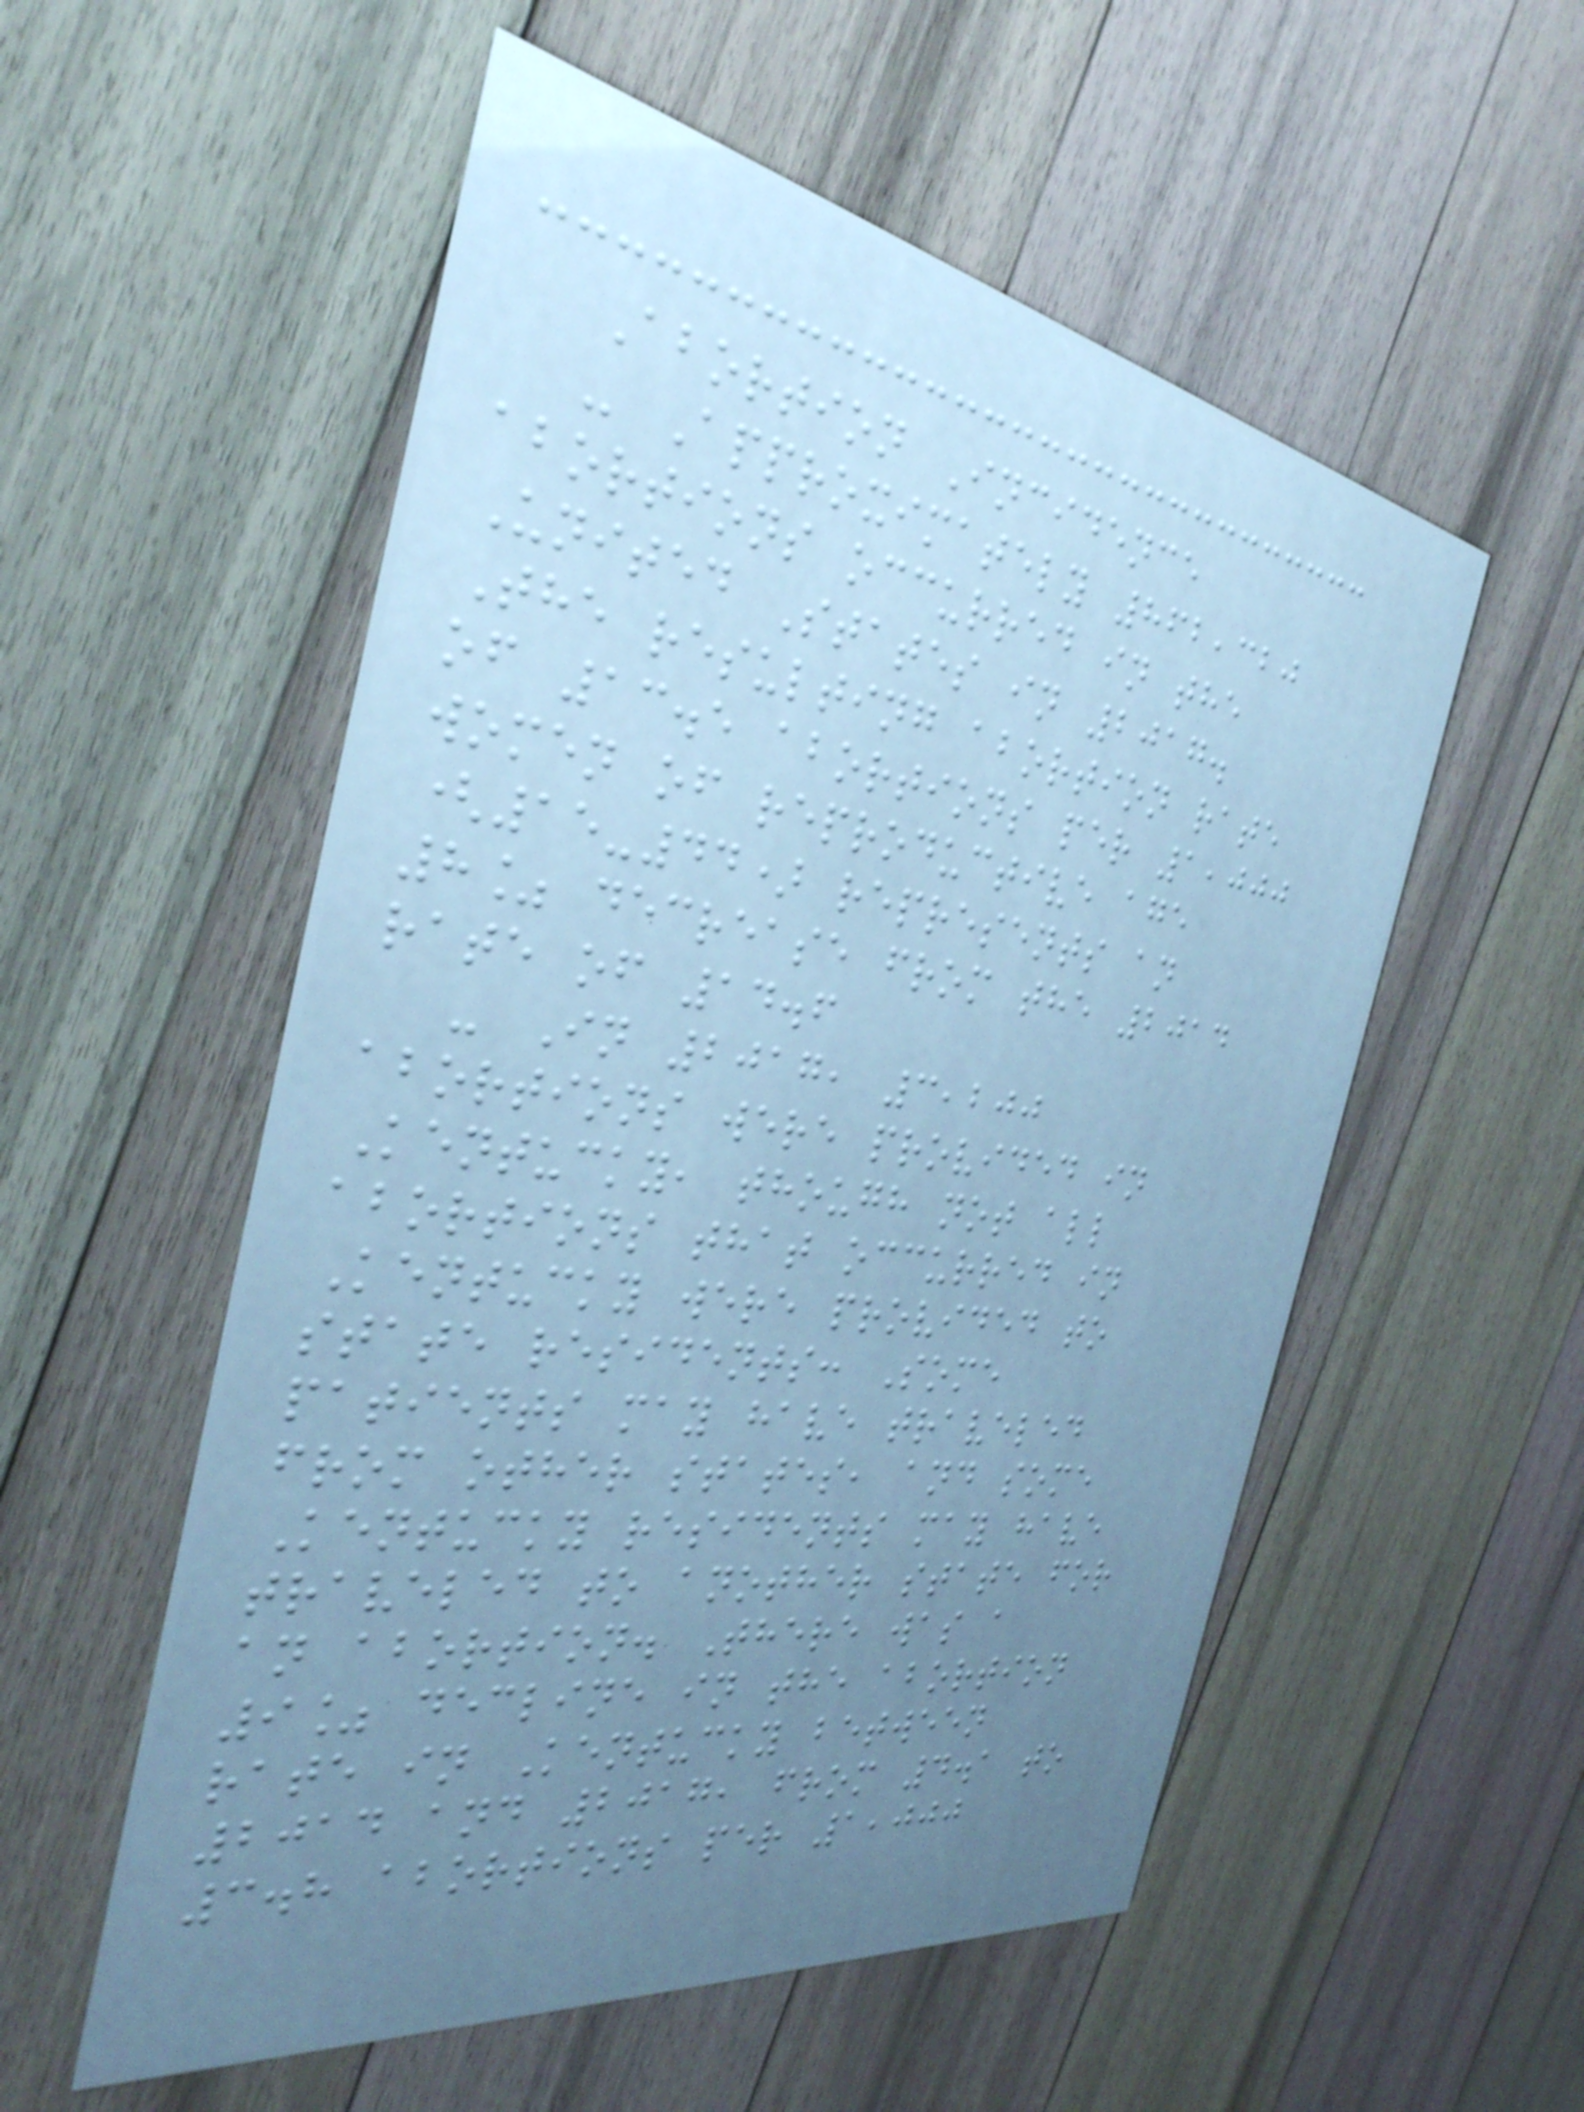Abortion Incidence
- Approximately 862,320
abortions occurred in the
United States in 2017.
The resulting abortion rate
of 13.5 abortions per 1,000
women of reproductive age
(15-44) represents an
8% decrease from the 2014
rate of 14.6
- In 2017, 3,200
abortions were provided in
Kentucky, though not all
abortions that occurred in
Kentucky were provided to
state residents: Some
patients may have traveled
from other states, and some
Kentucky residents may have
traveled to another state for
an abortion. There was a
9% decline in the abortion
rate in Kentucky between
2014 and 2017, from 4.1 to
3.8 abortions per 1,000
